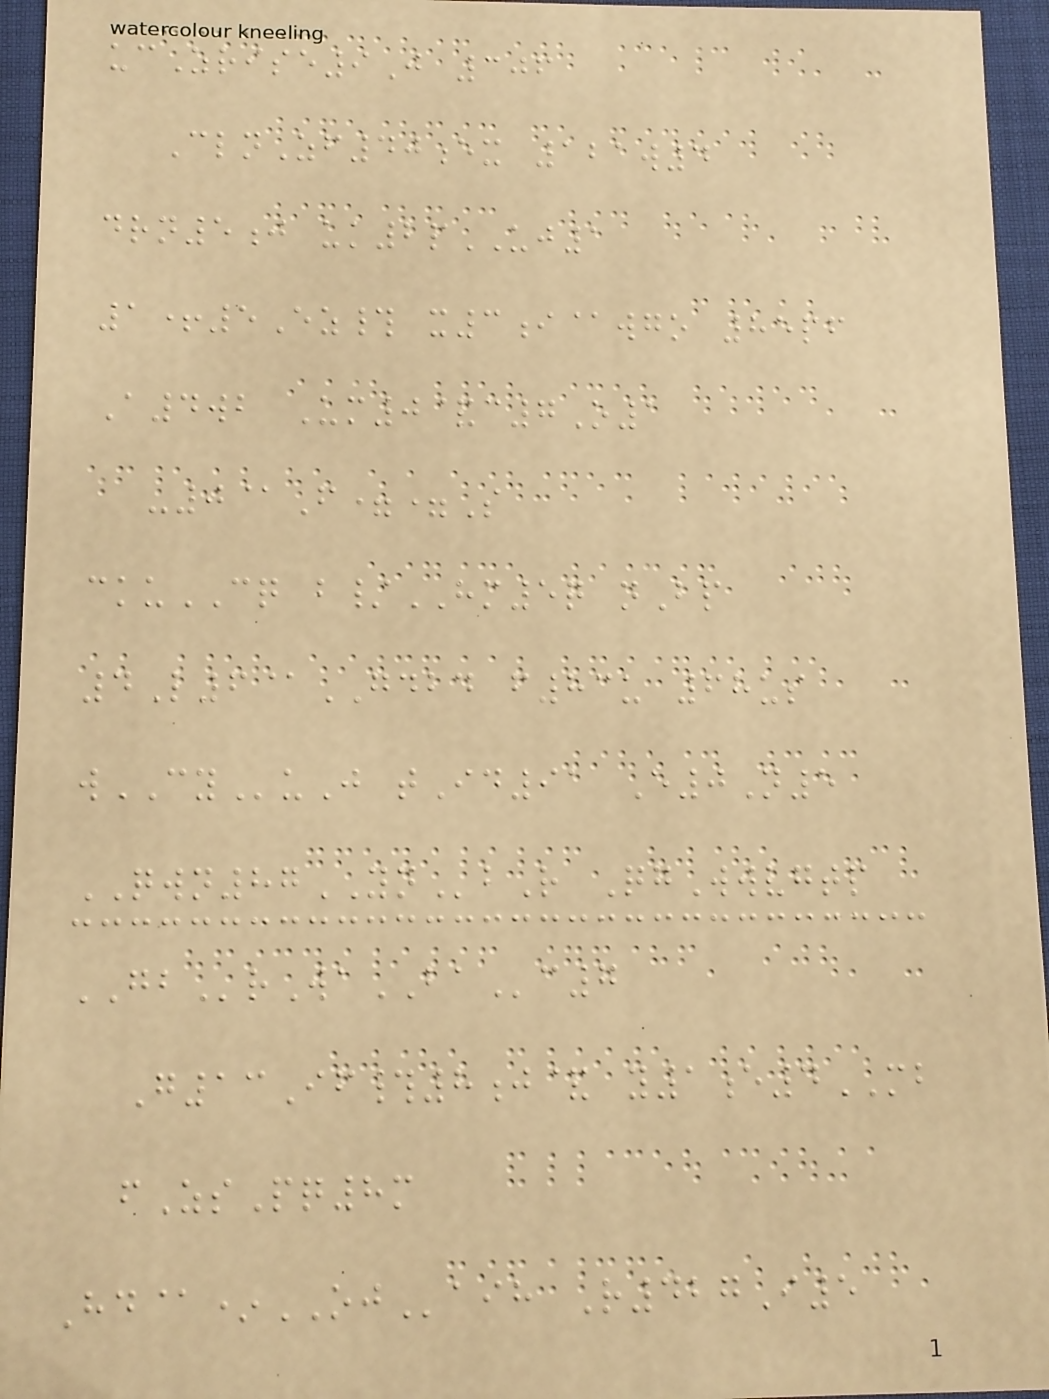ucZrise9J 306
ClnZf40ex 121w4
drn5j uk2pUJ1
1+5Ez# x3i@wgo 85pf
A4wb Um0&c7O1
-0@F==S
ckuCQ b/HM5q nBp
4L6@GDBD f83u 68us
wCYuJ tId91 E0N5
QWN87YNbR QgWwvgtp
GBrWaBAc7
G13If#8j& y1e4MB
fZsPq8m
Hd@*OJaih R427I5
